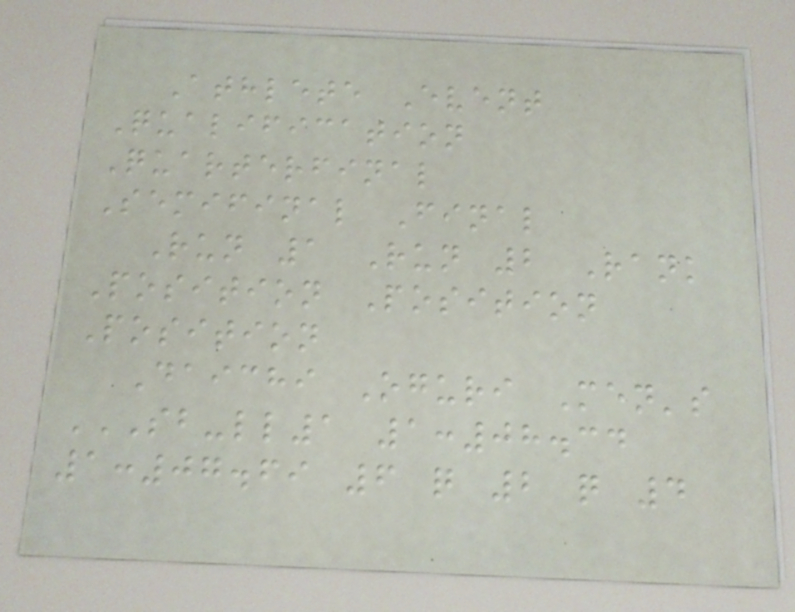Athlete Event
Qualification
Quarterfinal
Semifinal Final
Run 1 Run 2 Rank
Position Position
Position
Daichi Oguri Men's
SB-LL1 1:08.34
1:07.69 6 Q 2 Q 4
